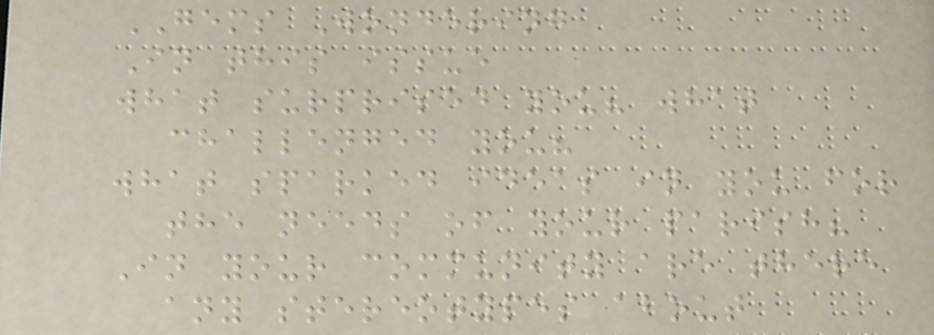GEMS Wondering
In this issue
what surprised you? what
challenged you?
what sparked ideas in you for
the needs of your parish?
In your community are there
any stereotypes about
